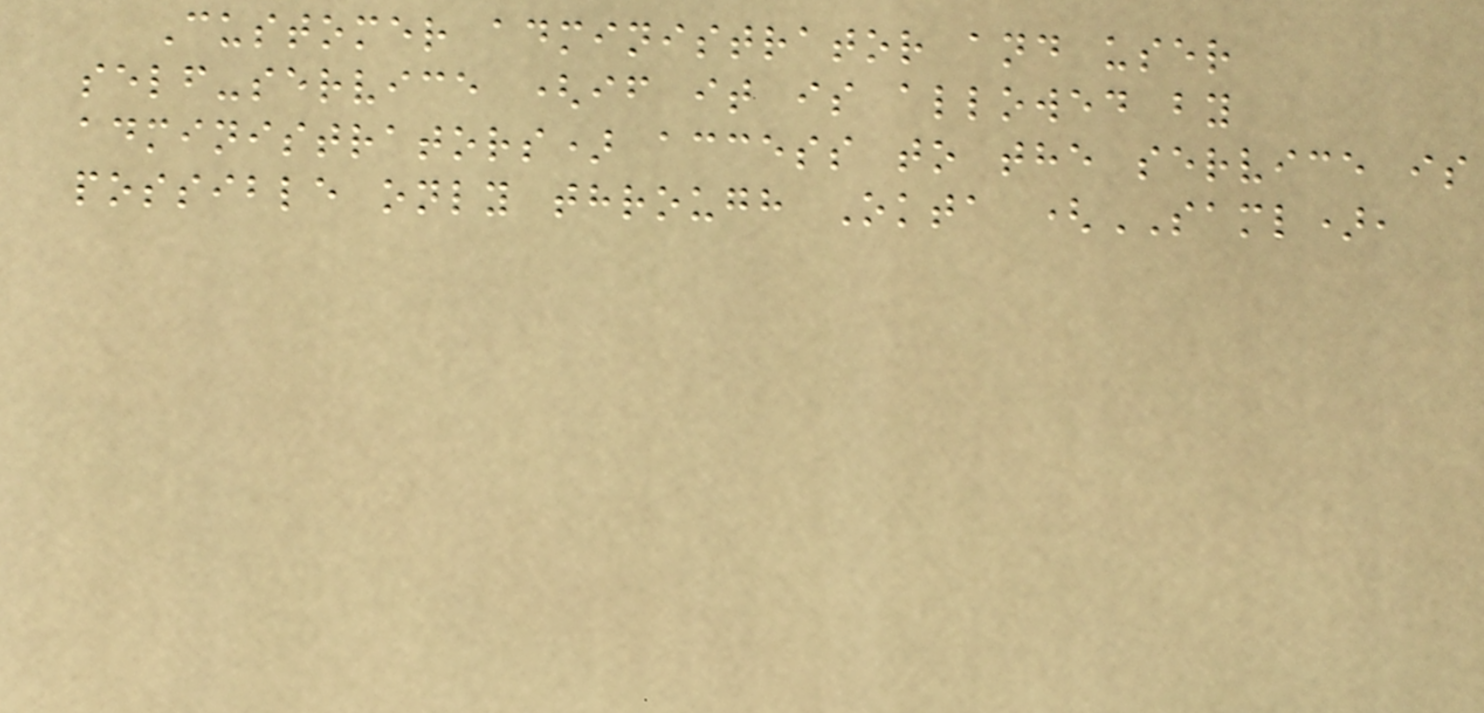Customer administrator and user
self-service (if it is allowed by
administrators) access to the service is
possible only through Okta (SAML),
